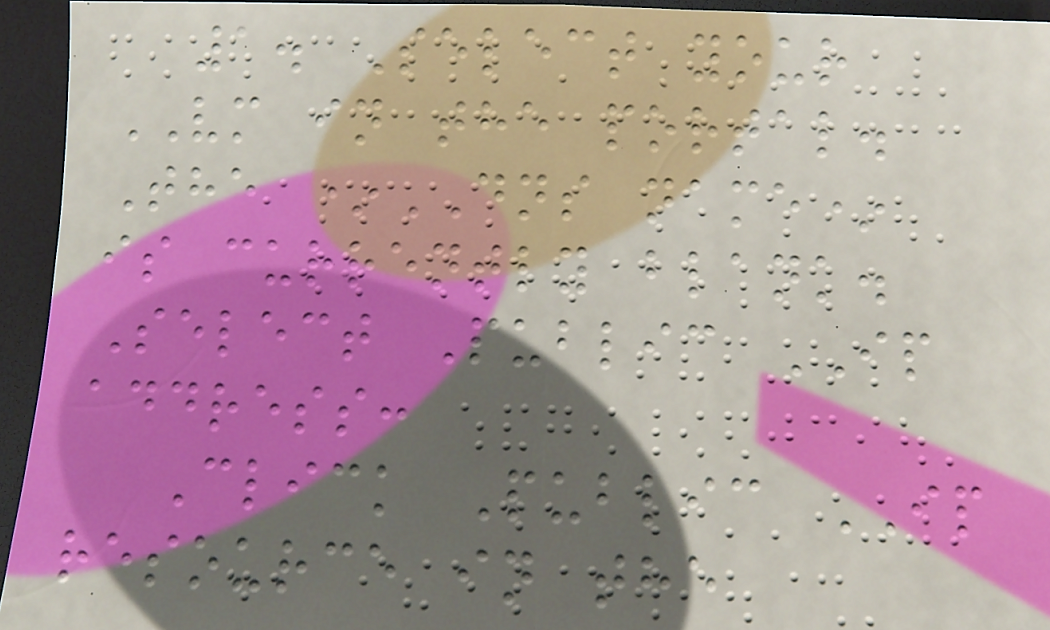1. Select your
VM in the portal.
The *DNS name*
is currently blank.
Select Public IP
address:
Click Public IP
resource in the
